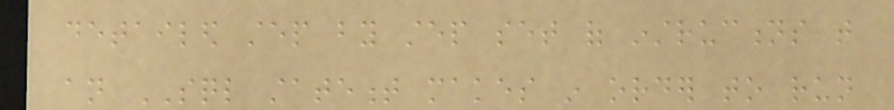detailed step by step set of instructions that
an SQL statement makes in order to run
